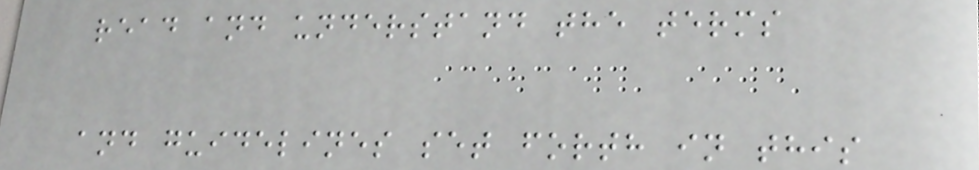read and understand the terms
and guidelines set forth in this
